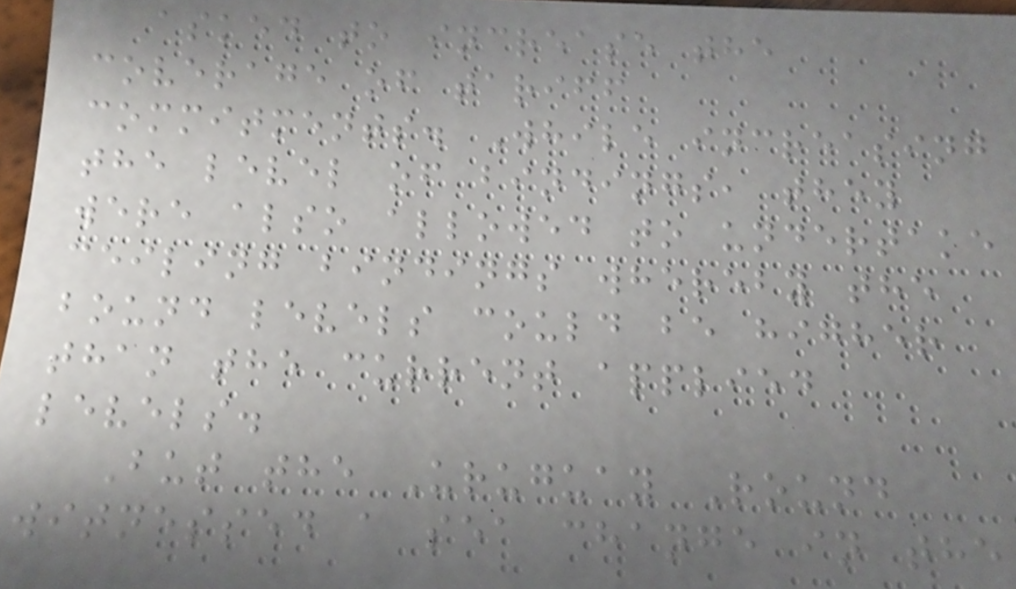asked to increase the
coverage of tariff
commitments. While increasing
the level of bindings, they
were also allowed to undertake
ceiling bindings whereby the
bound levels could be higher
than the current applied
levels.
But the Uruguay Round
witnessed a sea change in the
